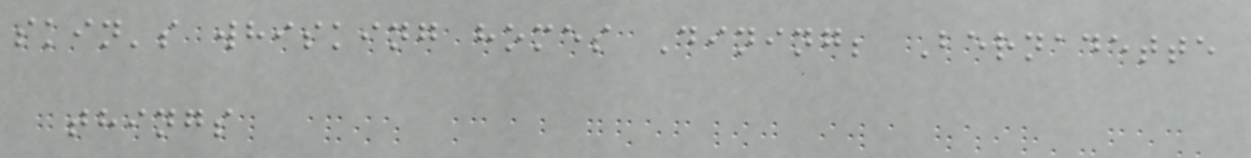skin's whisking homes Dining; Bernadette
things
